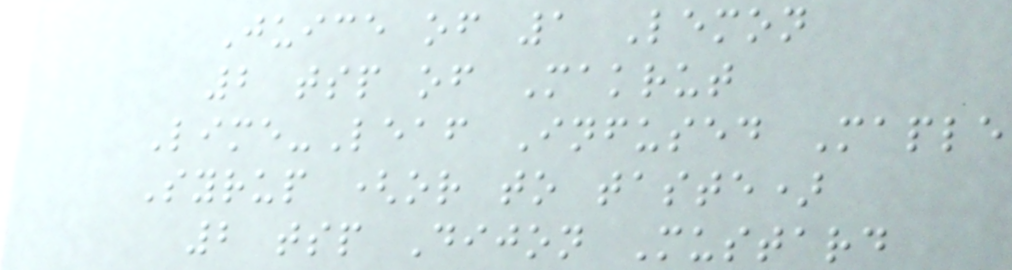Juice of 1 Lemon
2 tsp of Makrut
Lime-Leaf Infused Maple
Syrup (or to taste)
2 tsp Dijon Mustard
